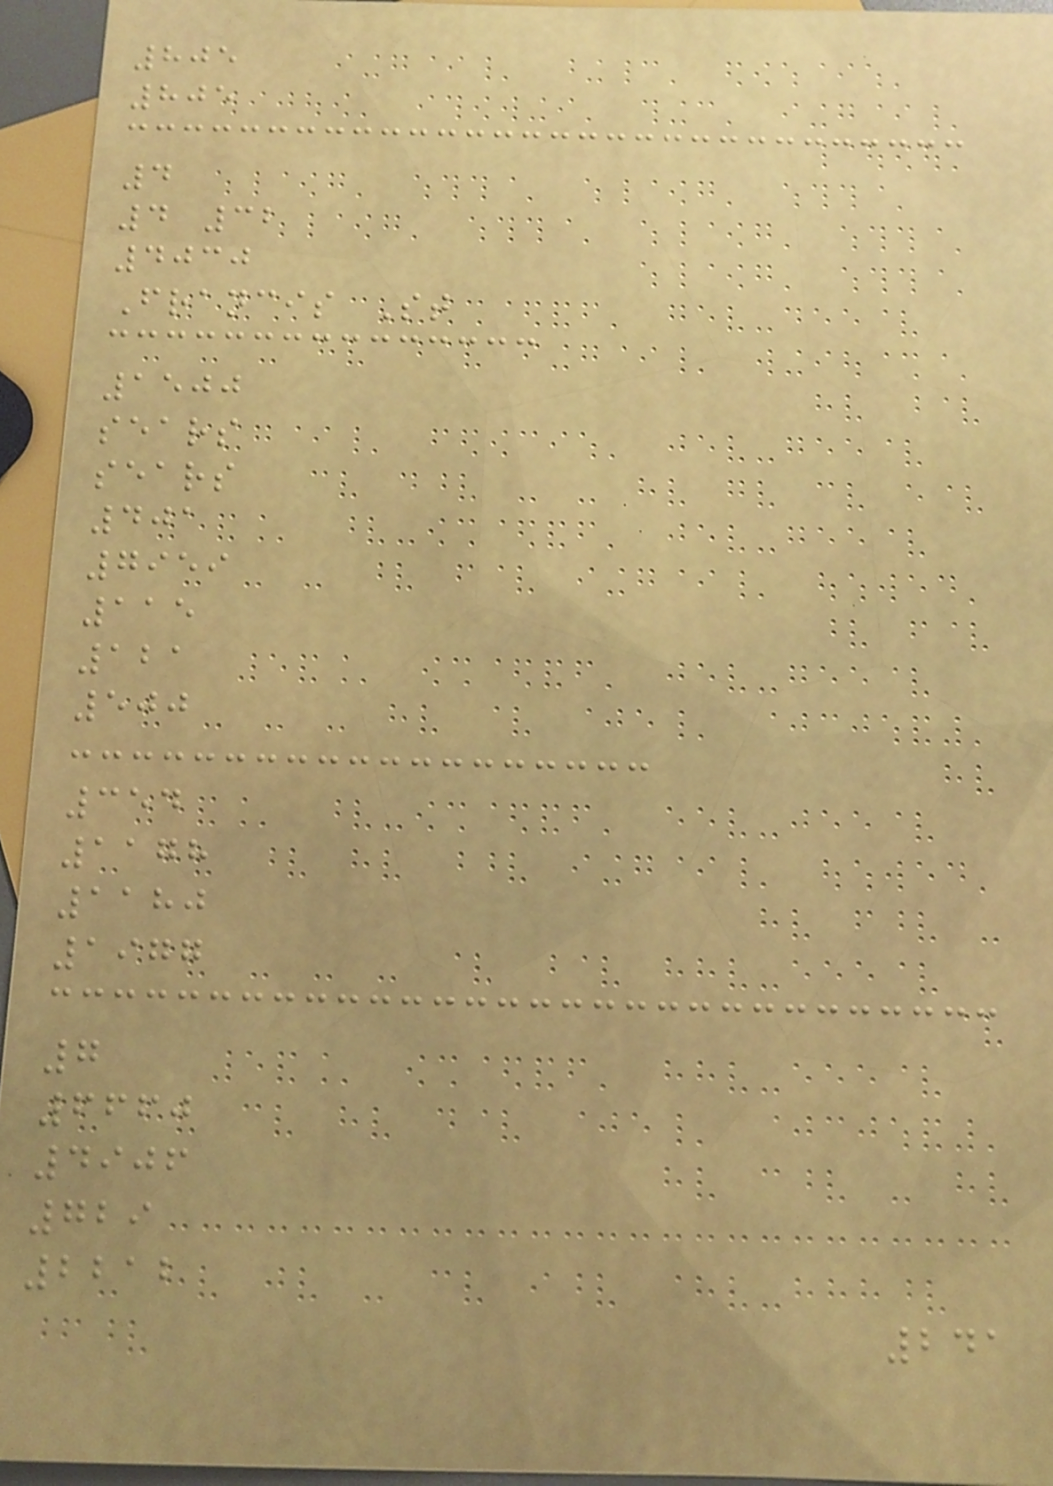805
805
4
4 32
4030
Francis St
1500
sears
sears
401
7959
115
121
500
354
1178
1180
1977
7
6660
4906
729
2212
241
